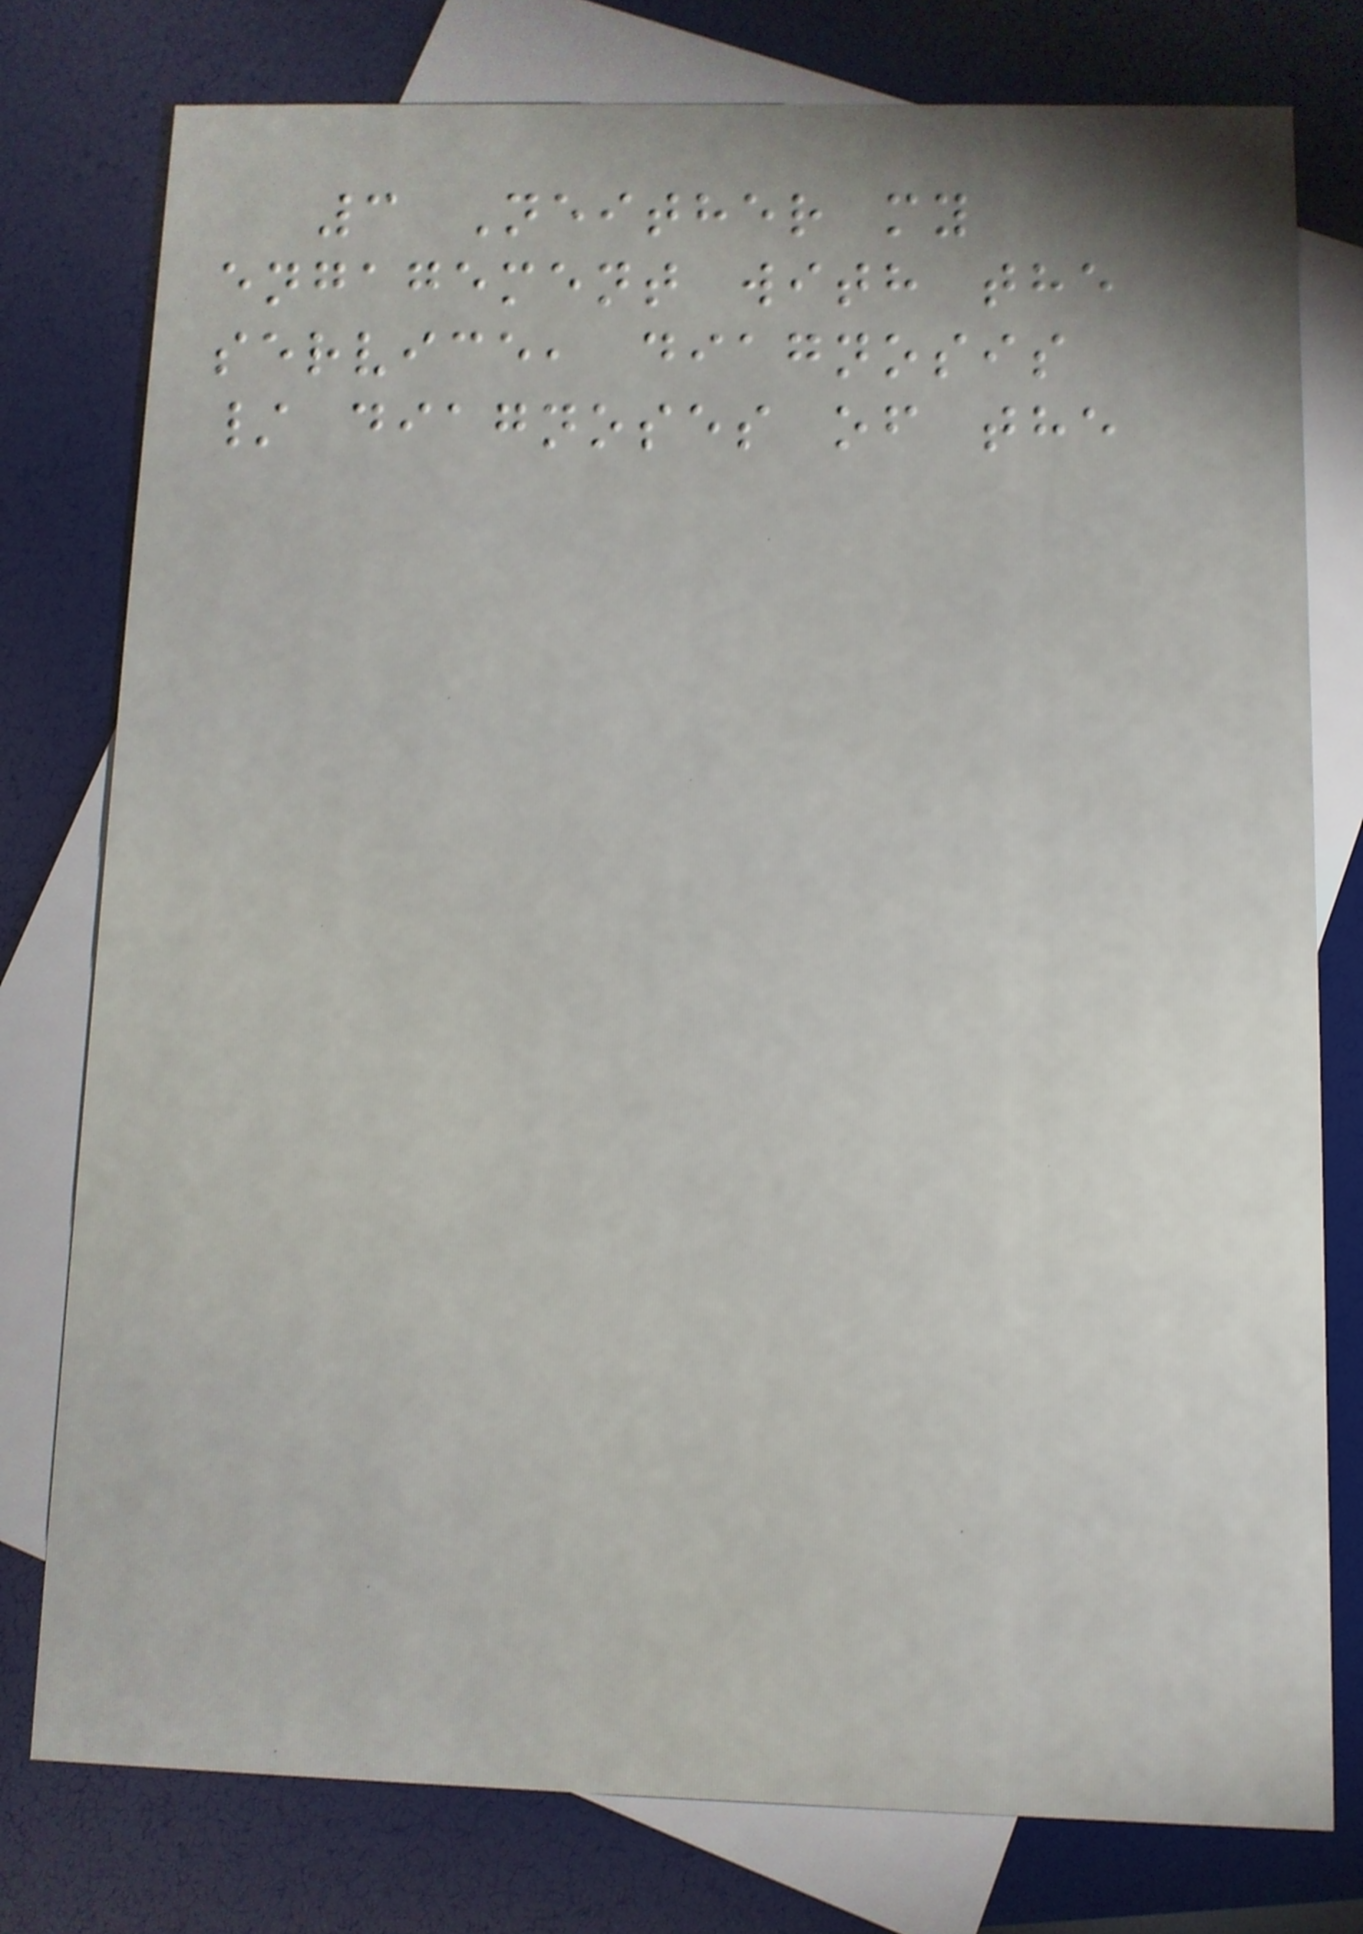3 Neither my
engagement with the
service, diagnosis
/ diagnoses of the
